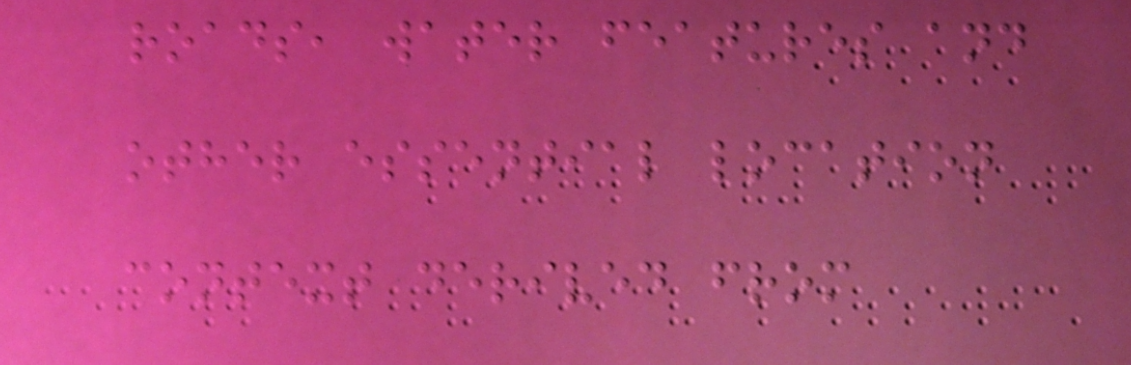roads, water features and
other essential location
context derived from
